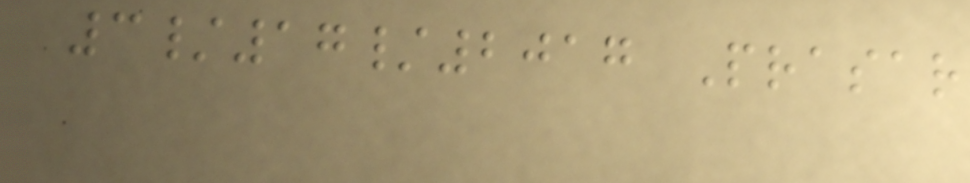3/17/2017 Prasar
